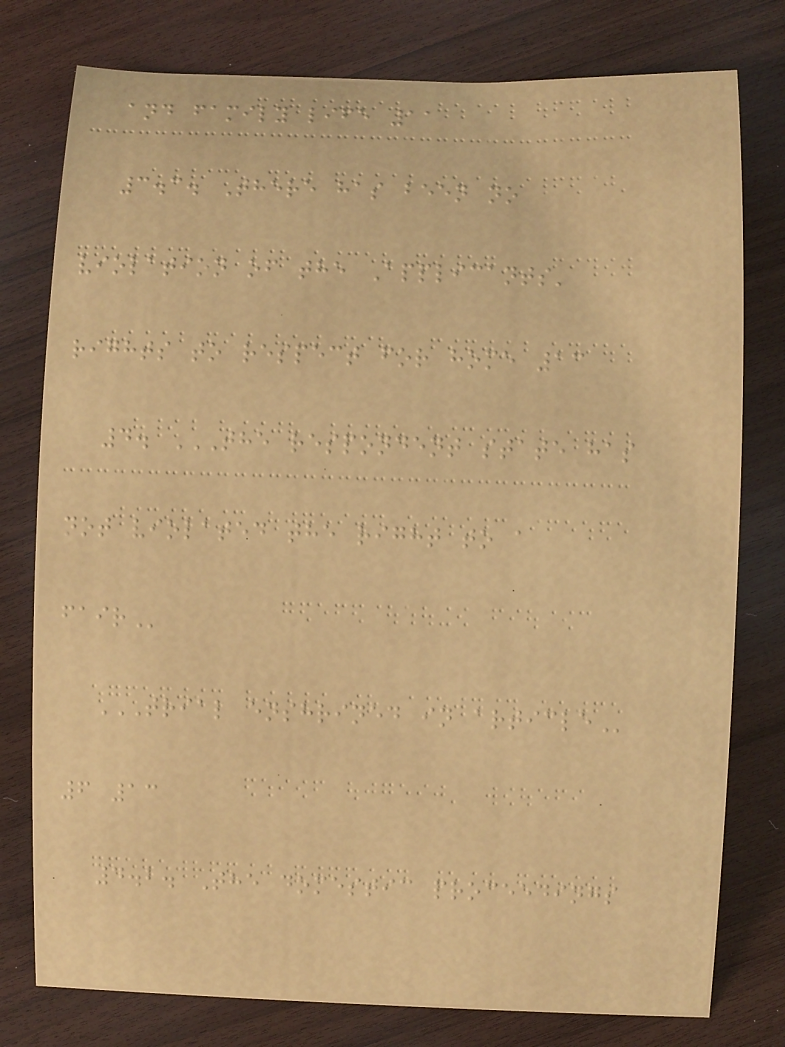and family life 11
3.3. There has been no
violation of the Applicants'
rights to respect for home 13
4. THE RESPONDENT STATE HAS
NOT VIOLATED THE RIGHT TO A
FAIR
TRIAL ENSHRINED IN ARTICLE
6 13
4.2. The domestic proceedings
